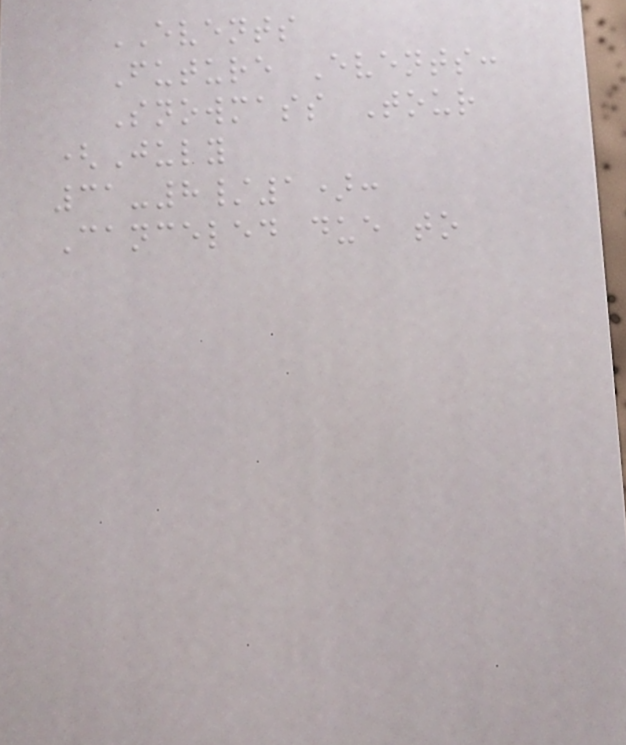EVENTS
Future Events:
Snowmass Tour
(July
31-8/1):
Canceled due to
